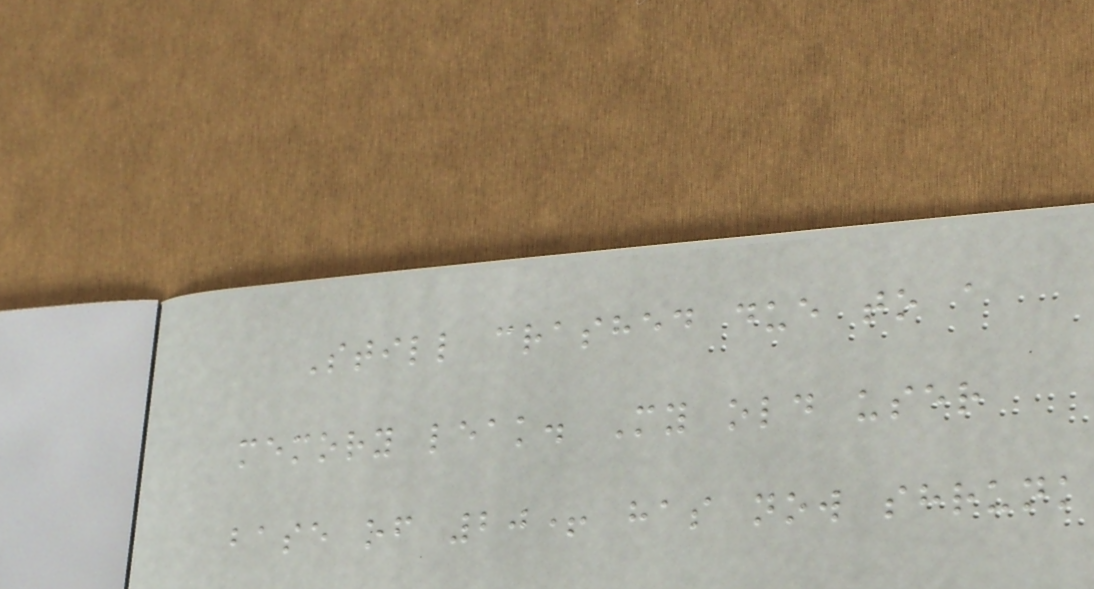Still crashed due to a
memory leak. My old user
base of 20+ has now shrunk
